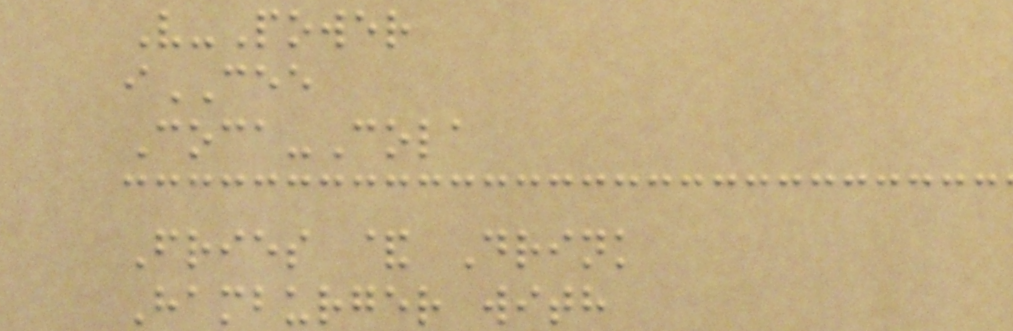V-Power
iCEE
Coca-Cola
Fries & Drink
Hamburger with
